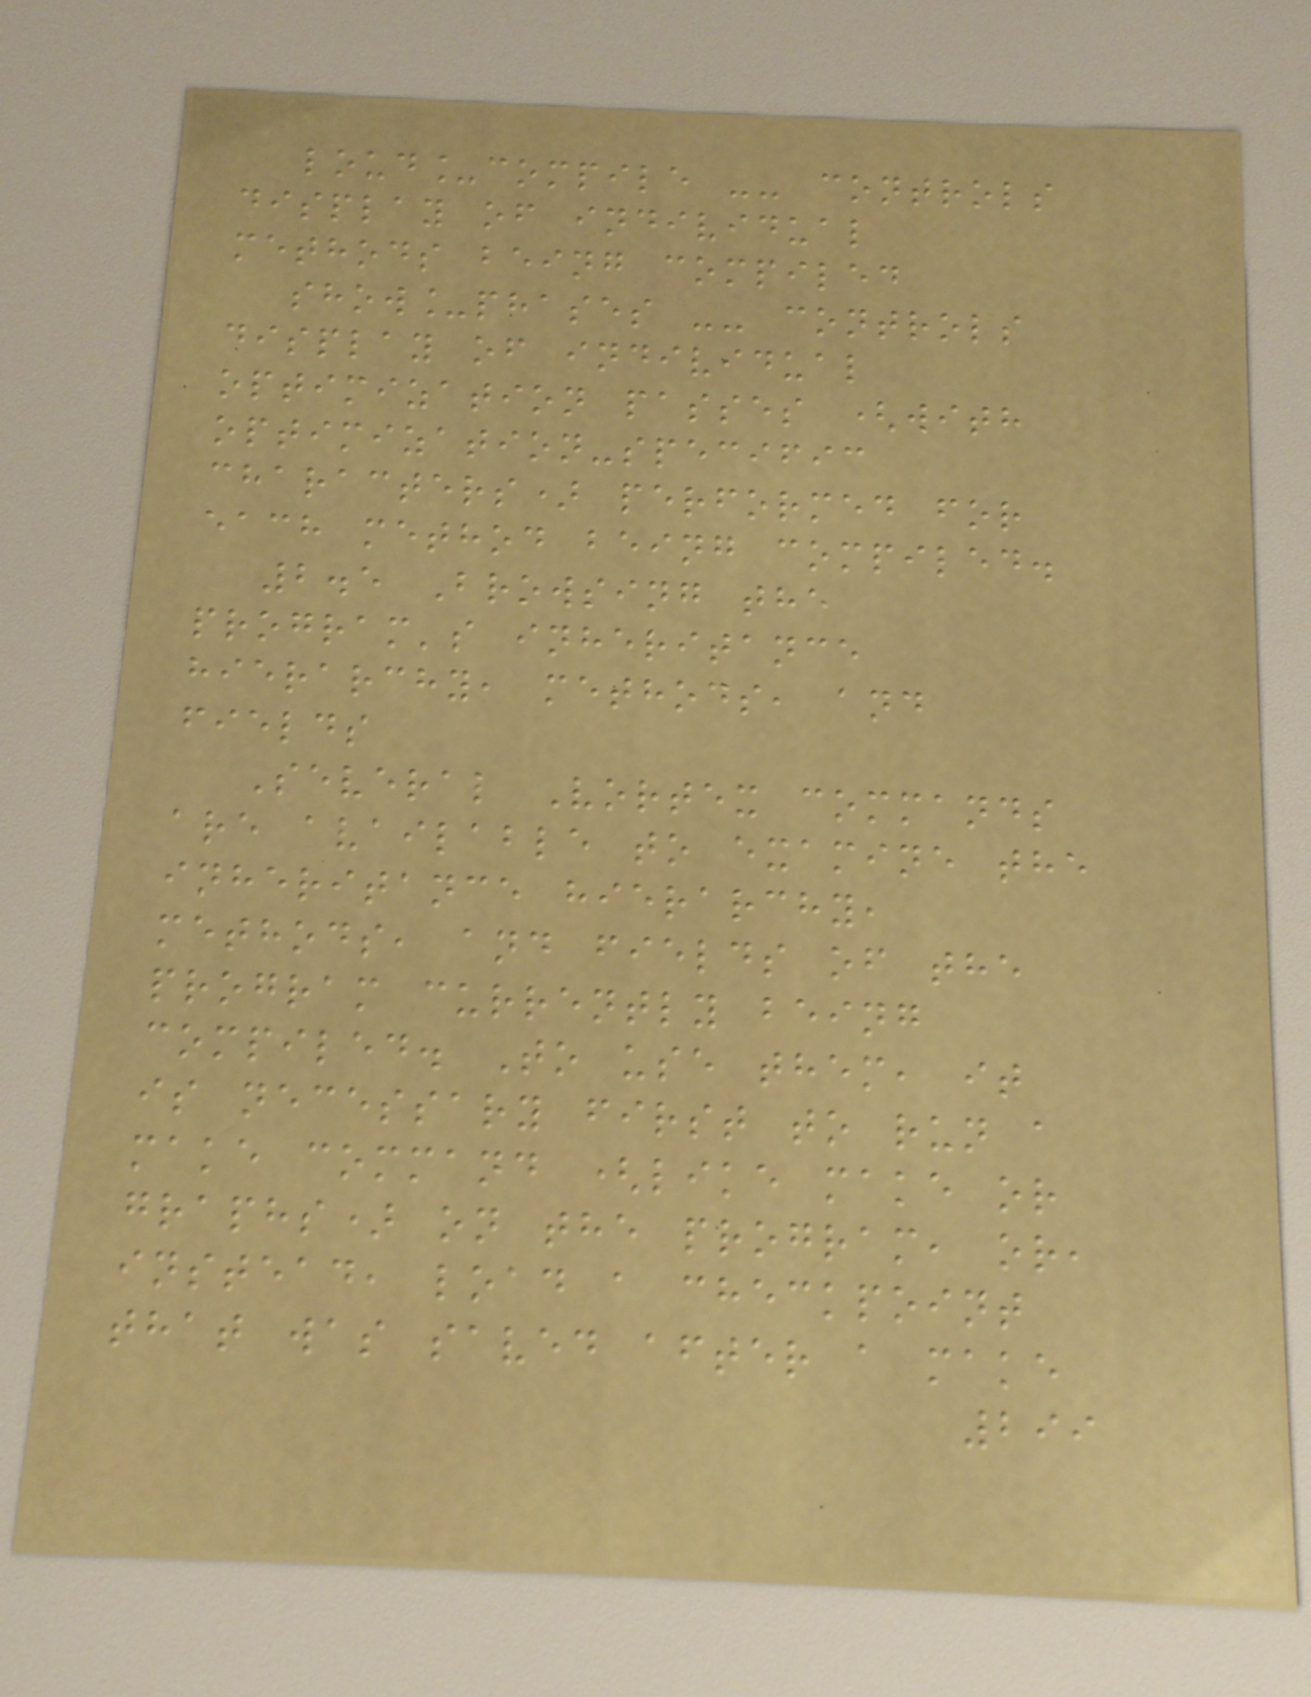loud_compile -- controls
display of individual
methods being compiled
show_phases -- controls
display of individual
optimization passes (with
optimization-specific
characters) performed for
each method being compiled.
2.5 Browsing the
program's inheritance
hierarchy, methods, and
fields
Several Vortex commands
are available to examine the
inheritance hierarchy,
methods, and fields of the
program currently being
compiled. To use them, it
is necessary first to run a
make command (like make or
graphs) on the program, or,
instead, load a checkpoint
that was saved after a make
299
